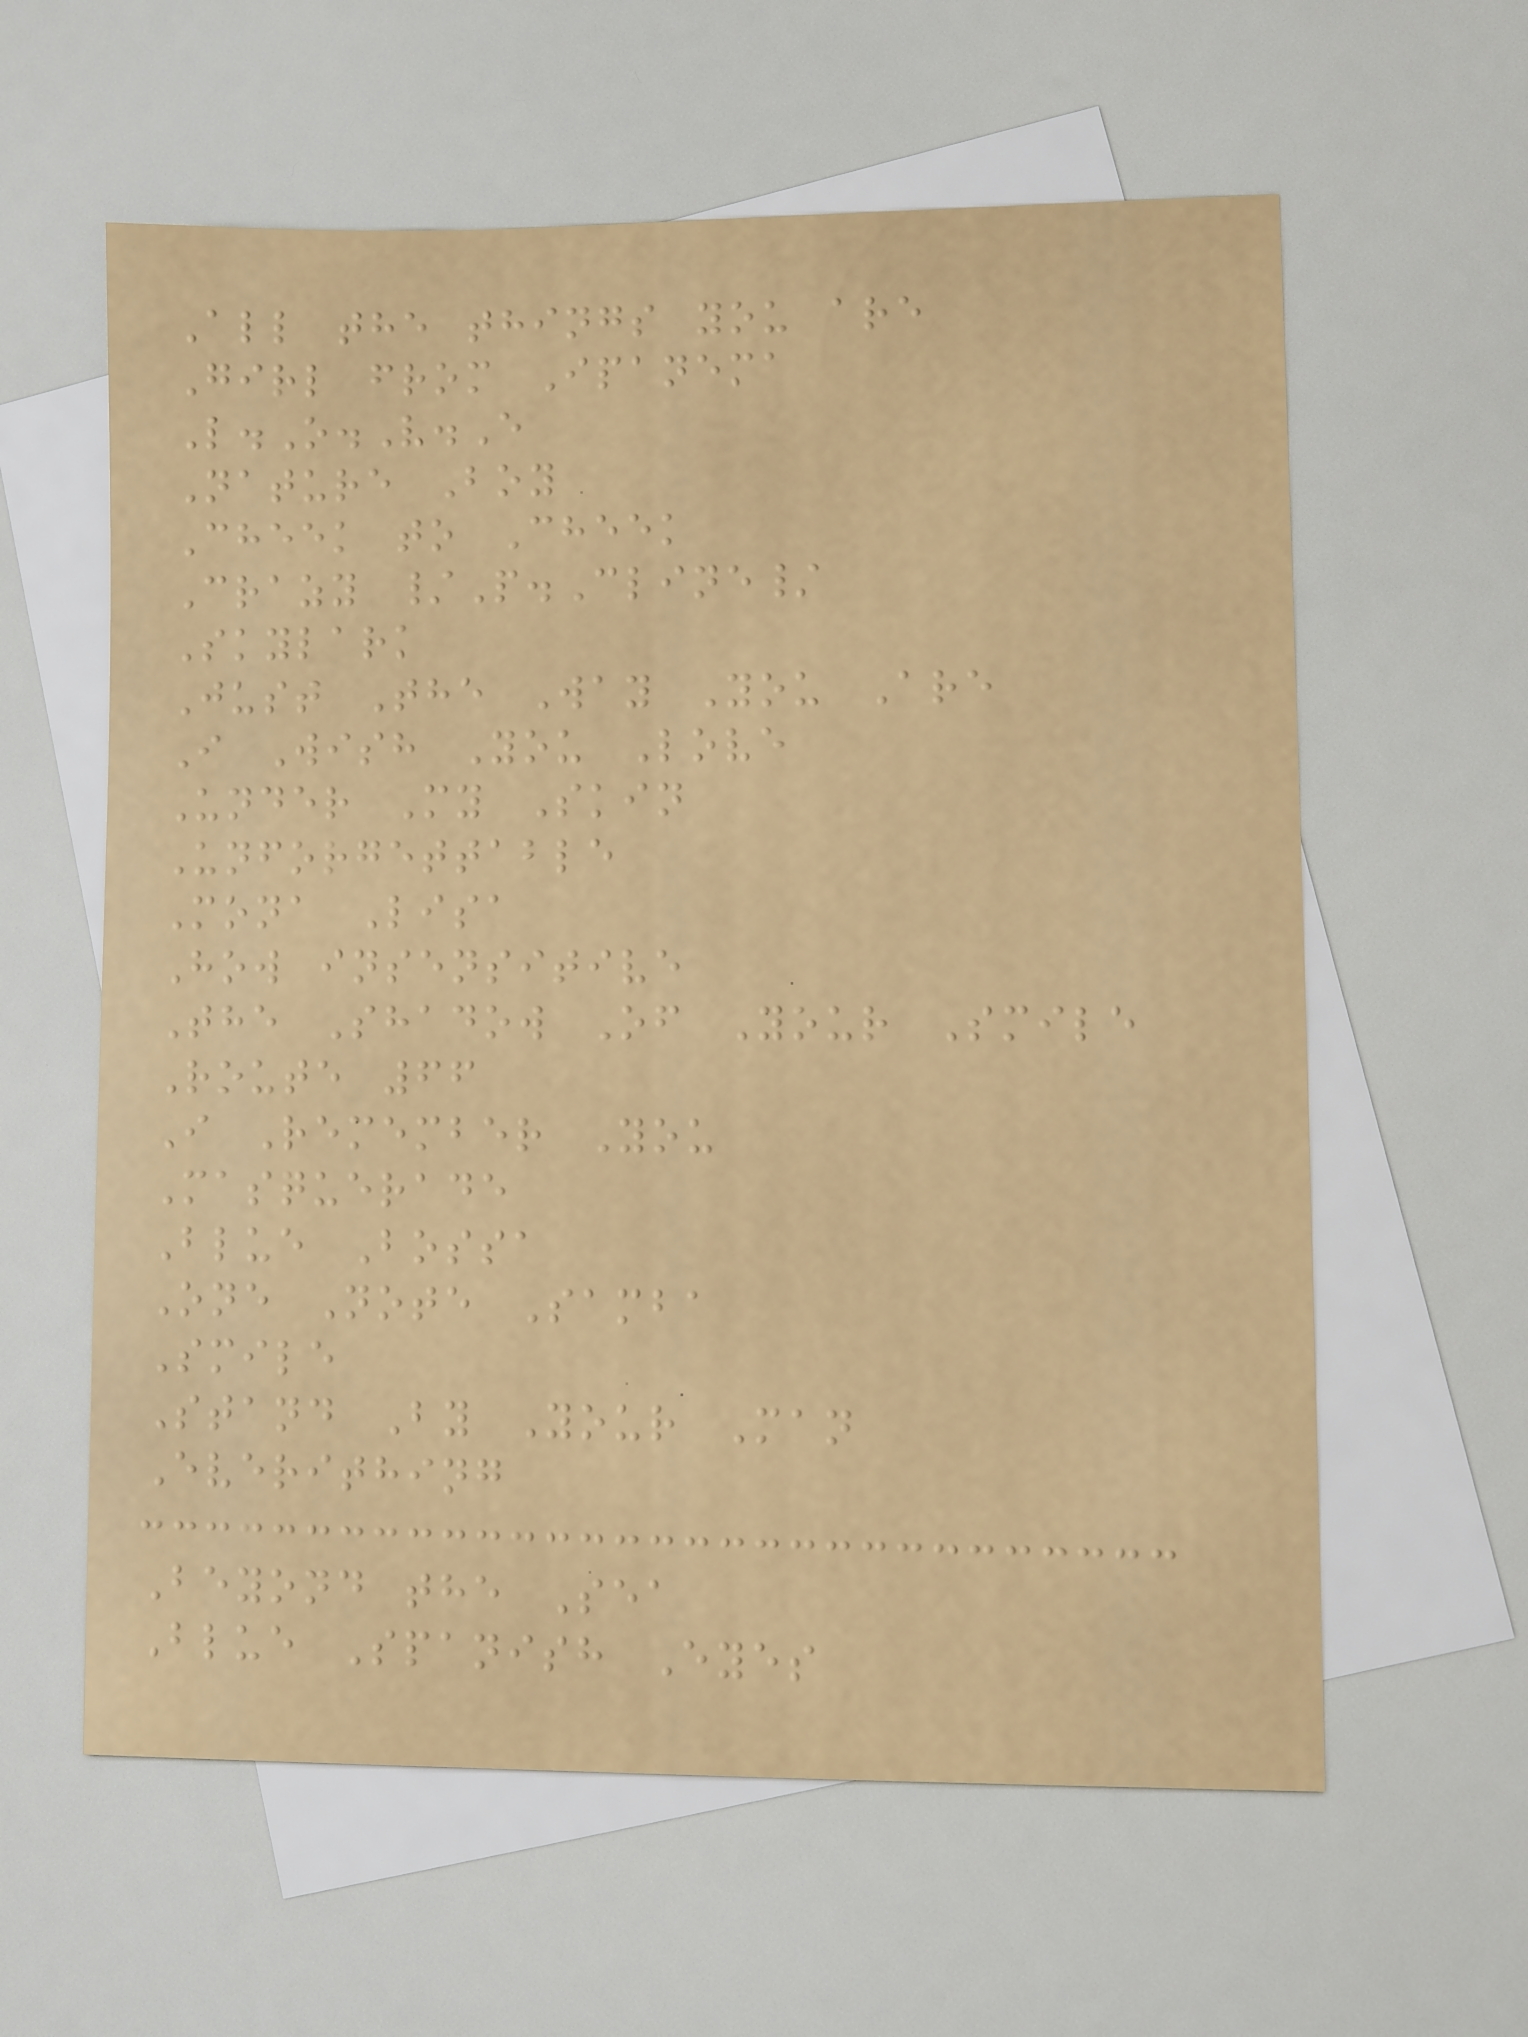All the things you are
Girl from Ipanema
L.O.V.E
Nature Boy
Cheek to Cheek
Crazy /P.Cline/
Skylark
Just The Way You Are
I Wish You Love
Under My Skin
Unforgettable
Mona Lisa
How insensitive
The Shadow Of Your Smile
Route 66
I Remember You
Masquerade
Blue Bossa
One Note Samba
Smile
Stand By Your Man
Everithing
Beyond the Sea
Blue Spanish Eyes
